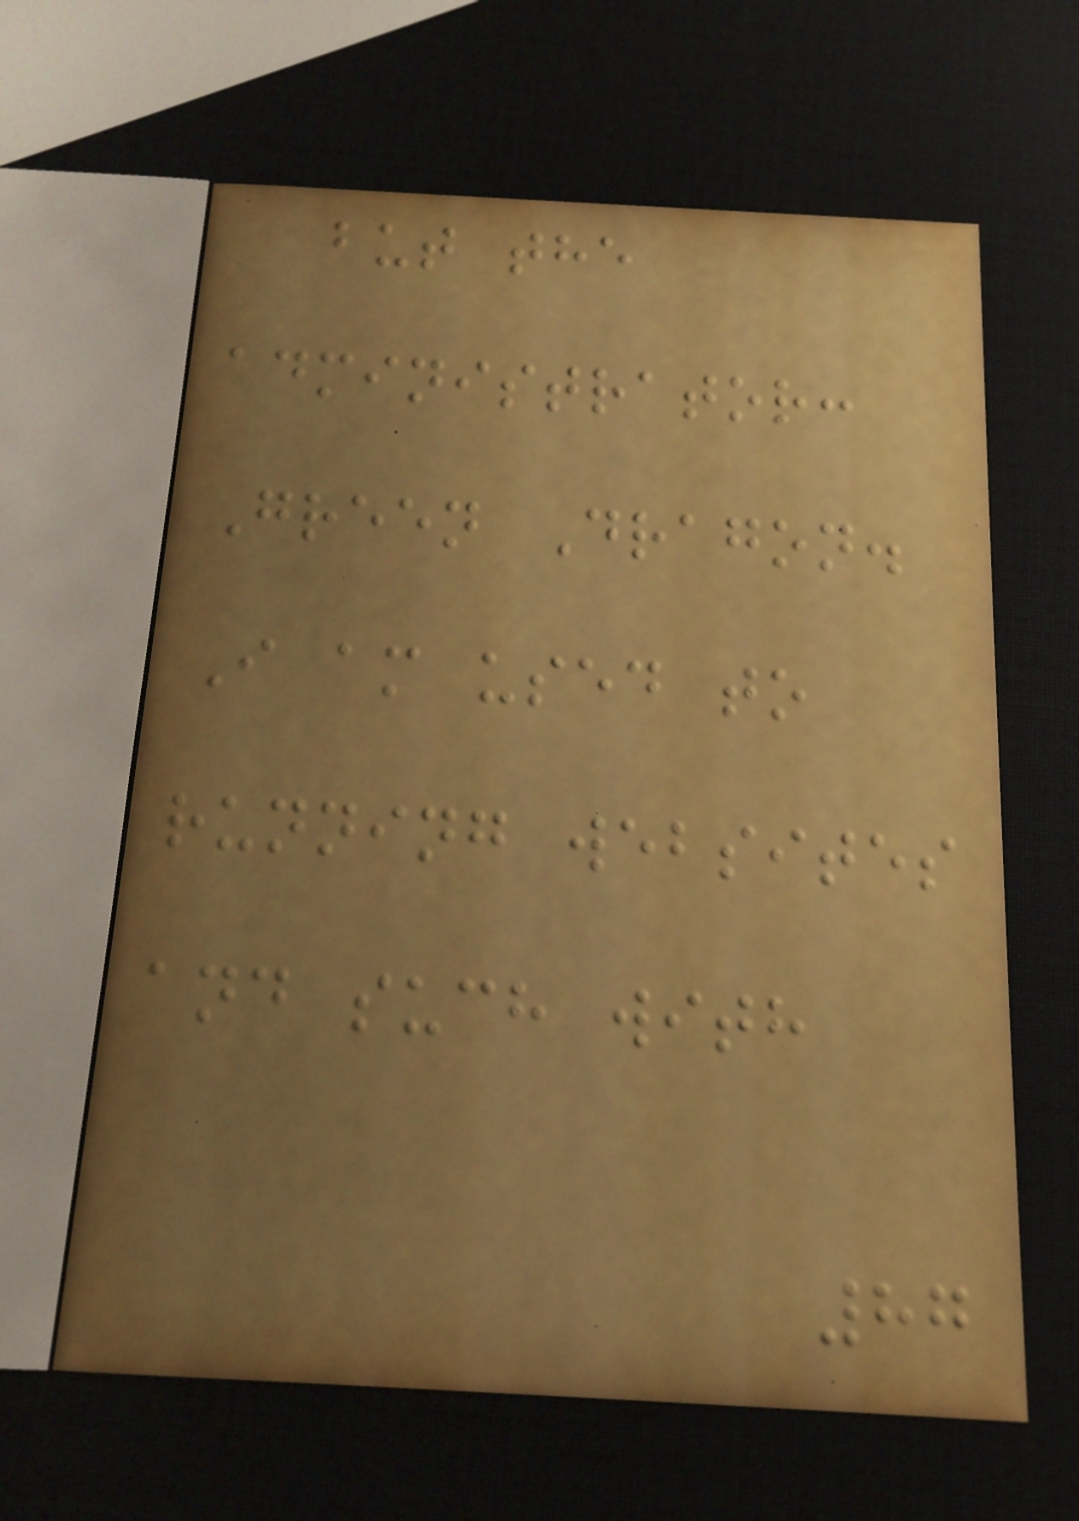but the
administrator:
Green Dragon.
I am used to
running websites
and such with
87
